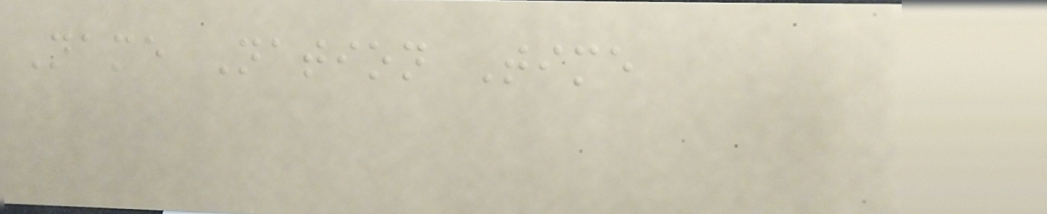Name Nation Time
